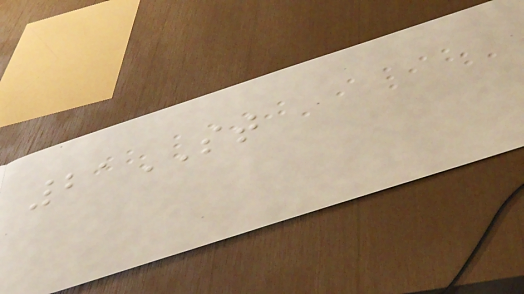21ST
